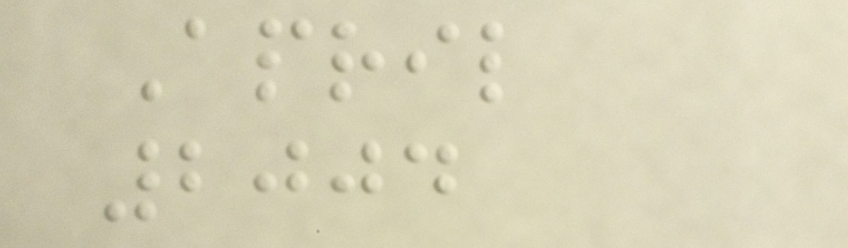April
2004
